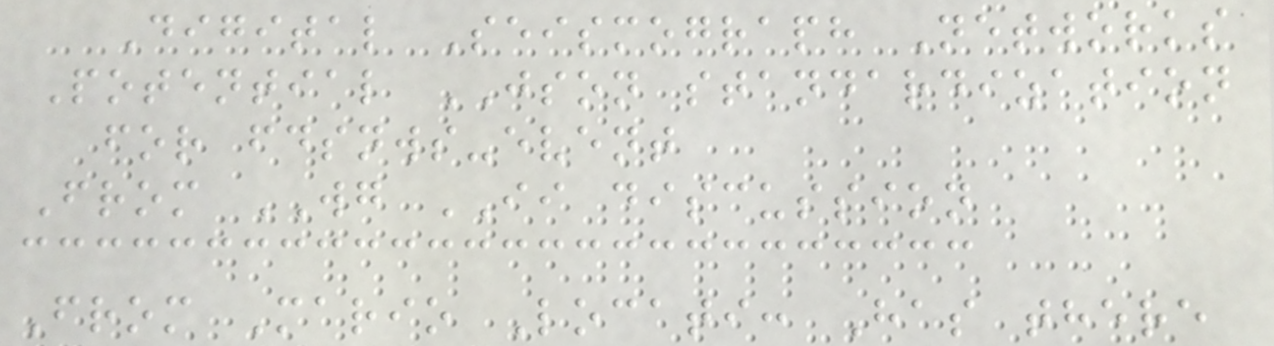Digital Seismograph Networks
Potential JSON standardization
for fdsnws-event
From WG II discussion
From Mario Locati: Has there
